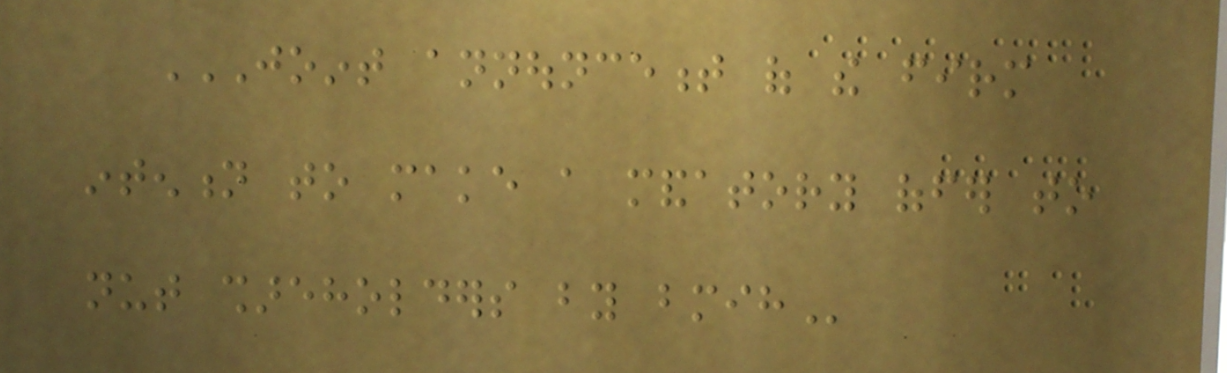JOINT ANNOUNCEMENT OF THE FIRM
INTENTION TO MAKE A MANDATORY OFFER TO
NUT SHAREHOLDERS BY BMIH
